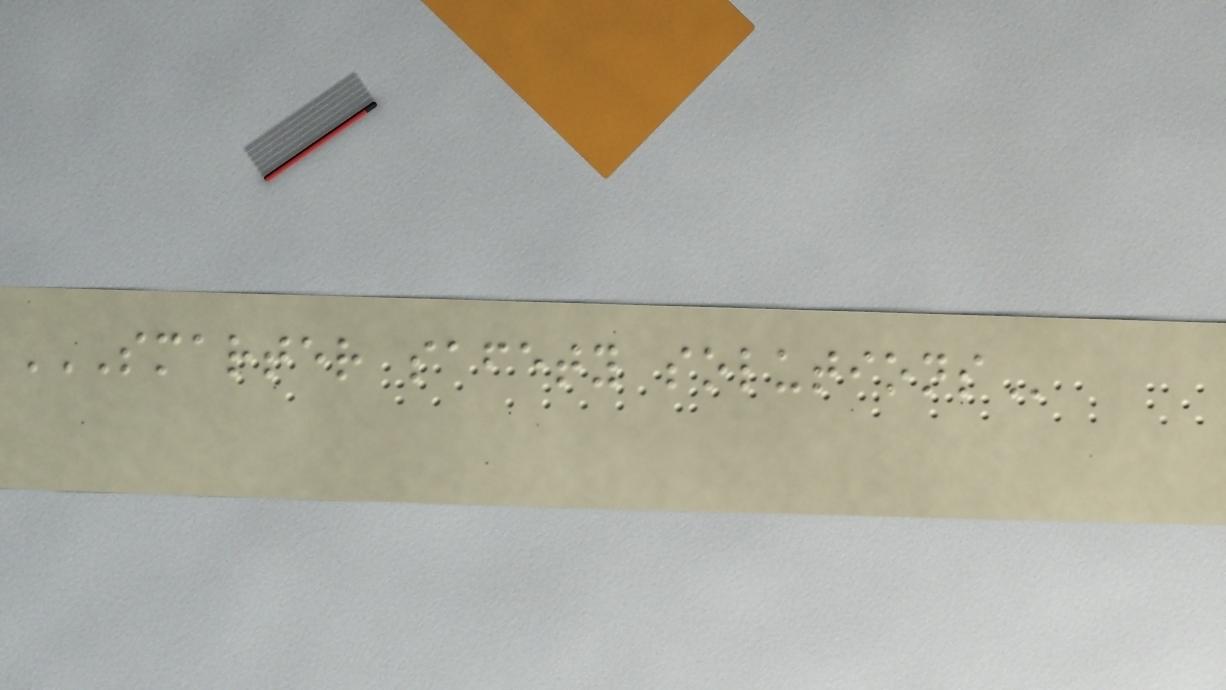SMARTER SAFETY SOLUTIONS
